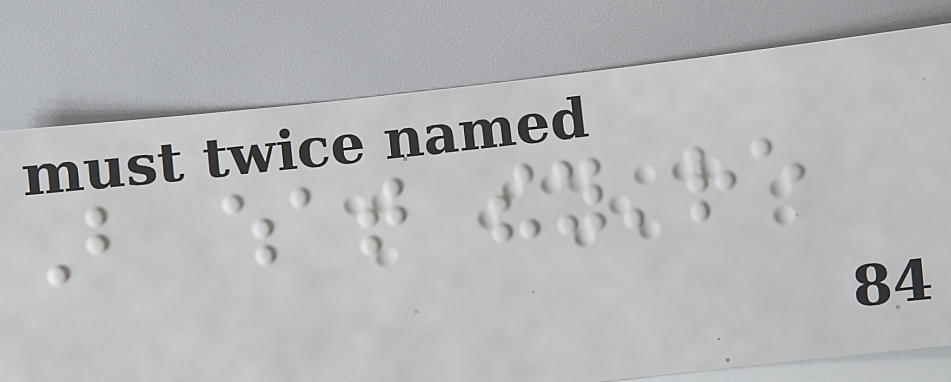But what they're
